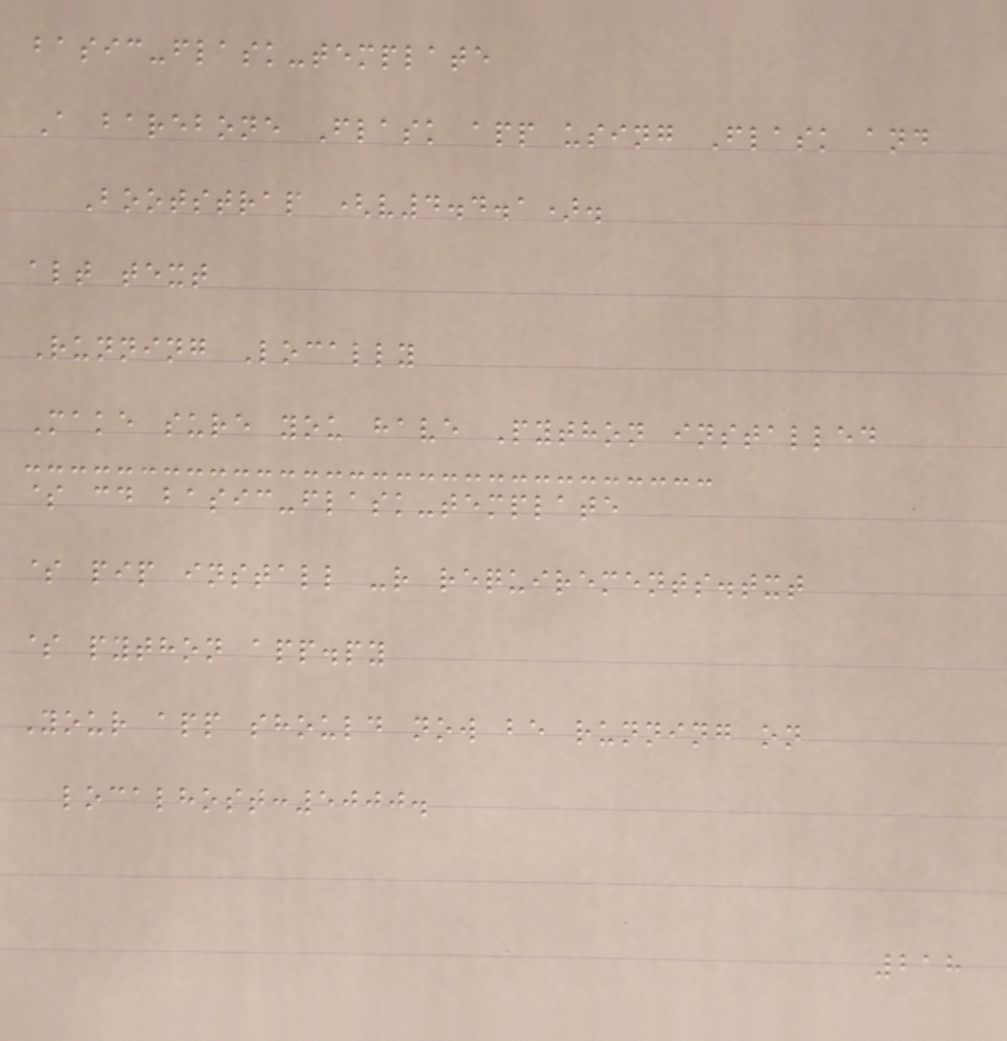basic-flask-template
A barebone Flask app using Flask and
Bootstrap (v4.4.1).
alt text
Running Locally
Make sure you have Python installed
$ cd basic-flask-template
$ pip install -r requirements.txt
$ python app.py
Your app should now be running on
localhost:5000.
218
